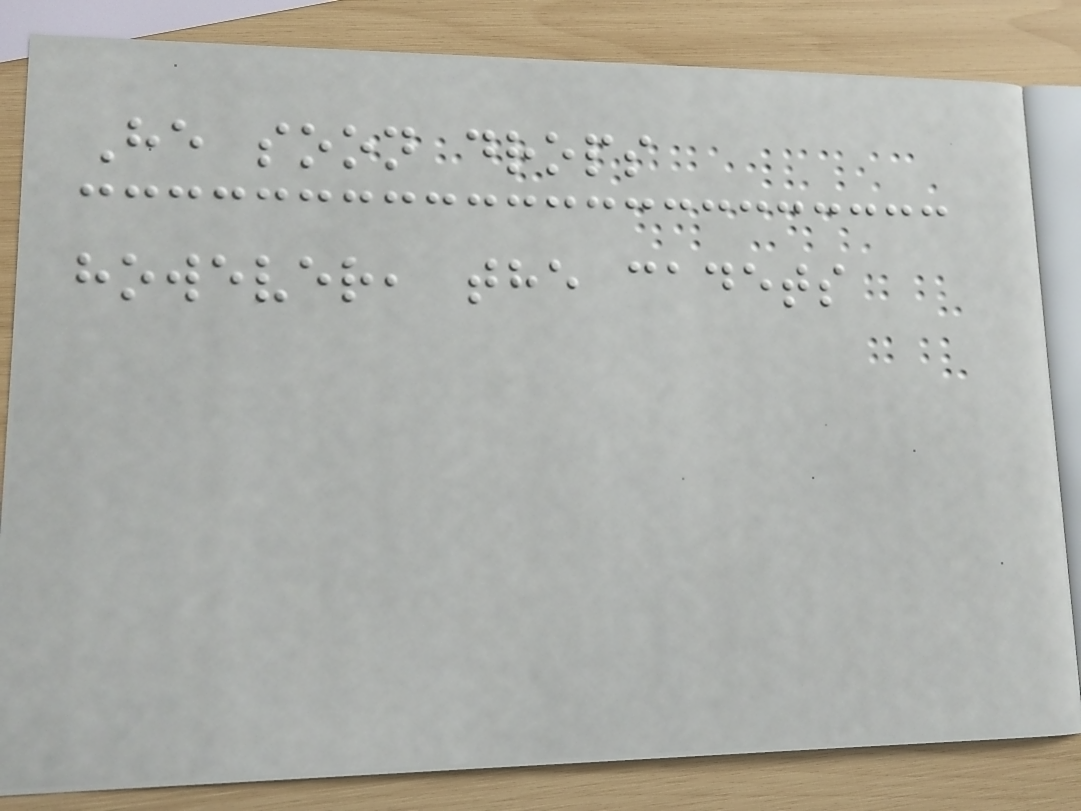He soon drops
however, the cadets
